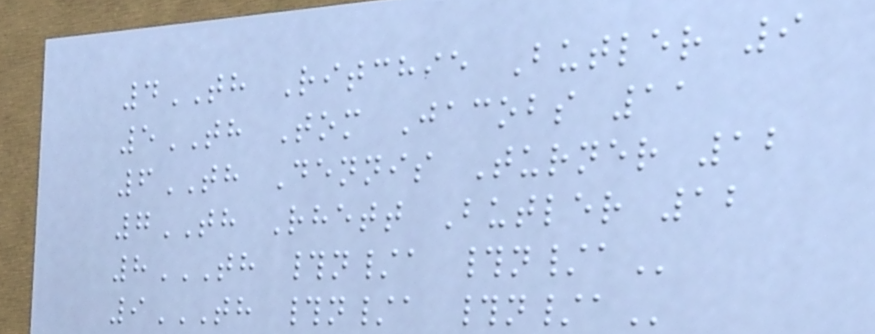4TH Ritchie Butler 9
5TH Tom Jacobs 11
6TH Dennis Turner 12
7TH Rhett Butler 12
8TH #N/A #N/A
9TH #N/A #N/A
